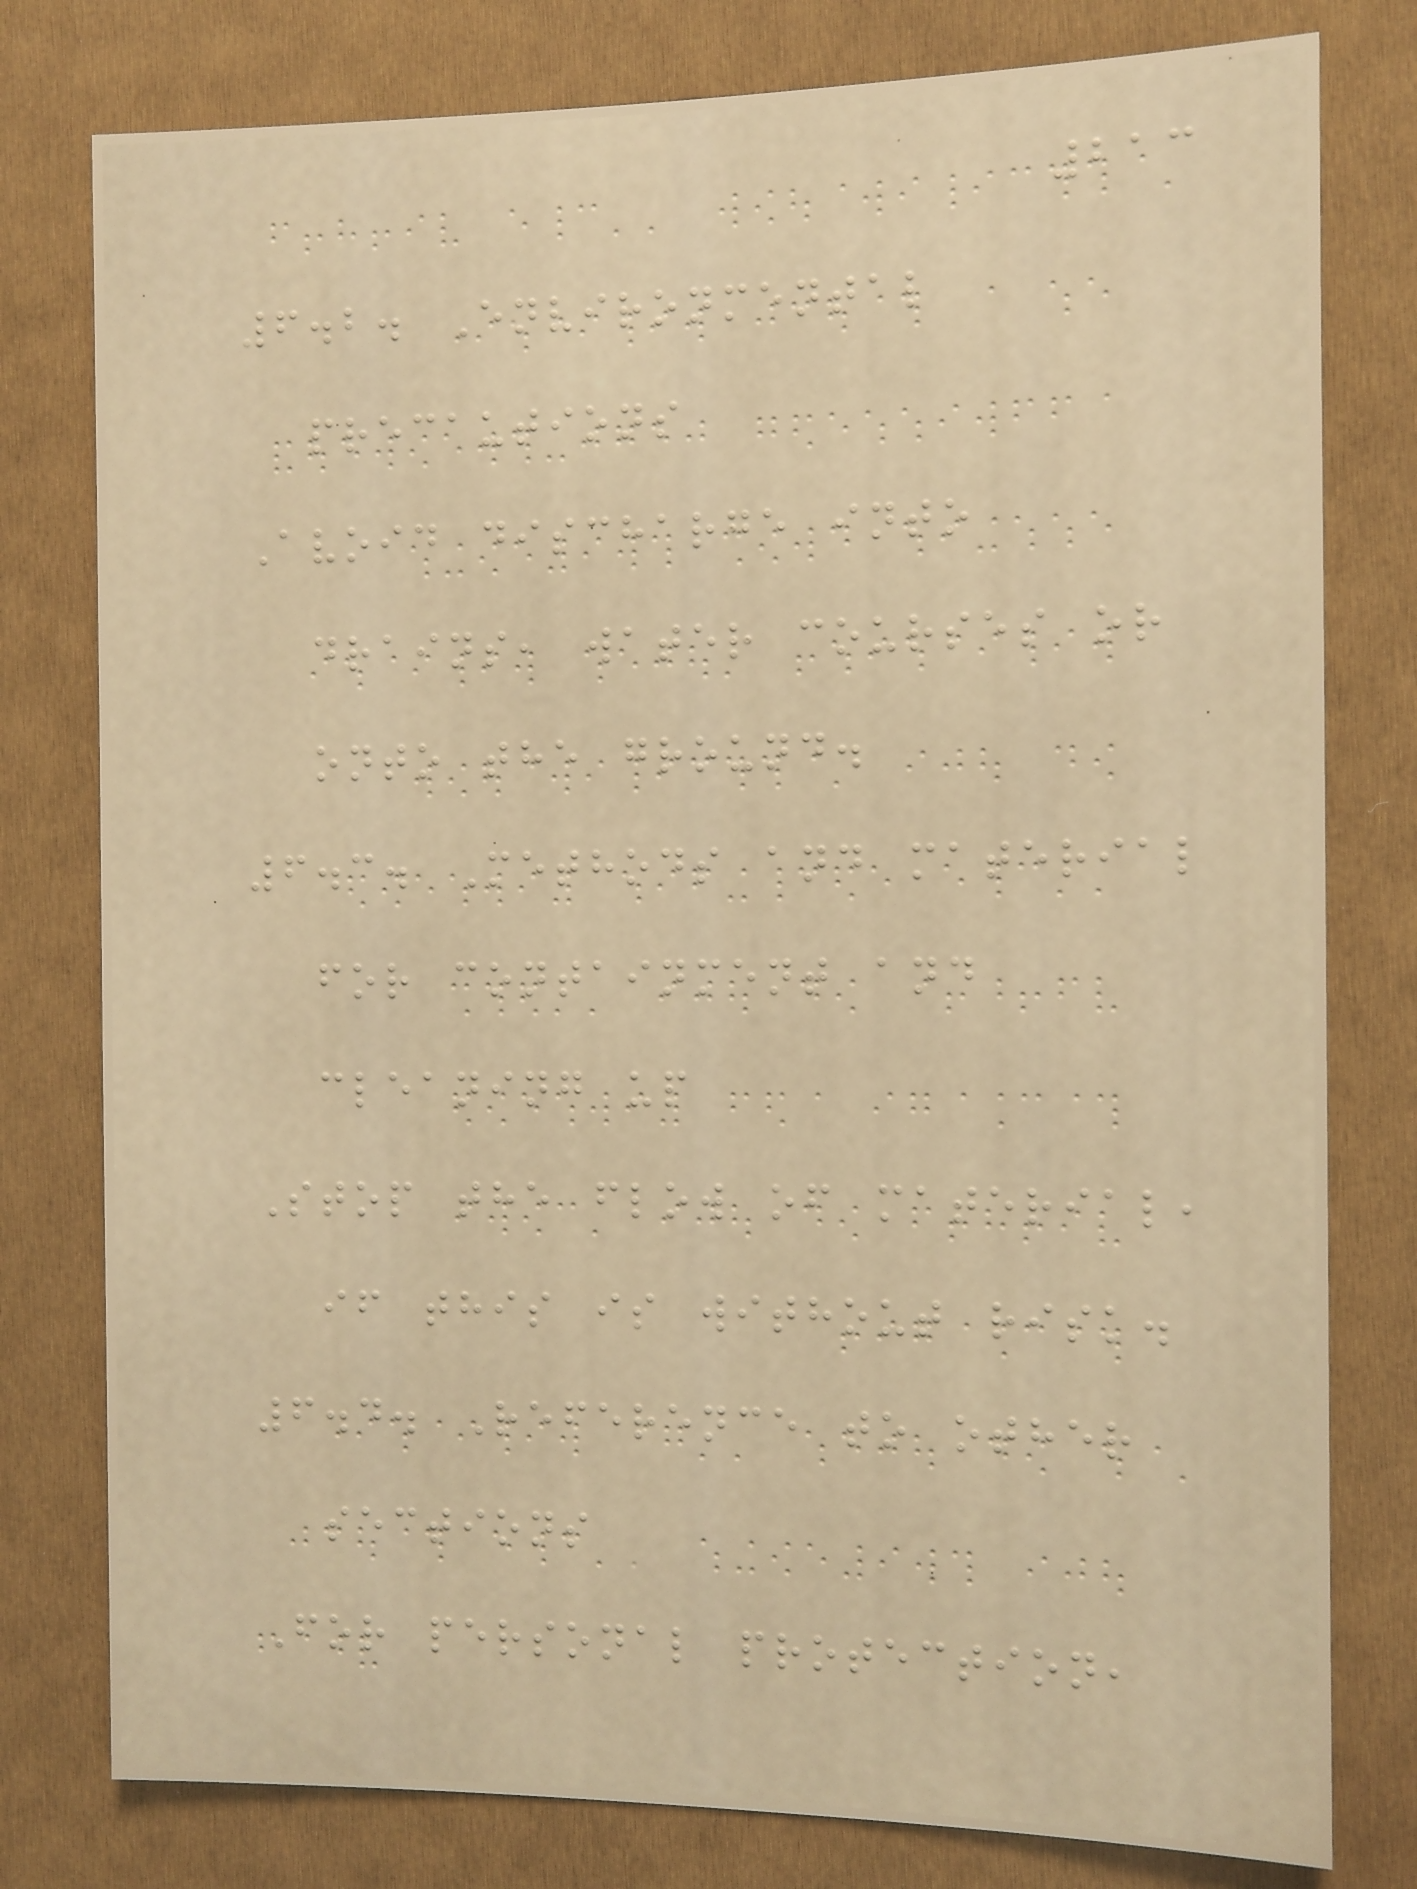213
6.2. Environmental
precautions
Avoid discharge into
drains, water courses or
onto the ground.
6.3. Methods and material
for containment and
cleaning up
Stop the flow of material,
if this is without risk.
6.4. Reference to other
sections
For personal protection,
